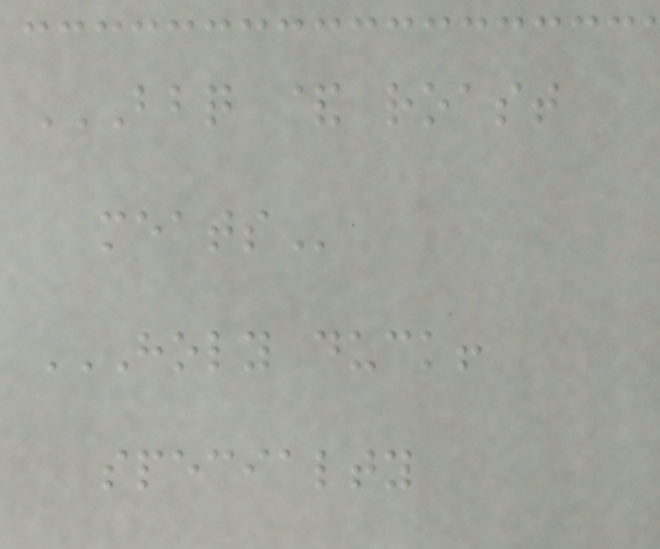BBQ & ROAST
MEATS
HOLY DUCK!
SPECIALTY
